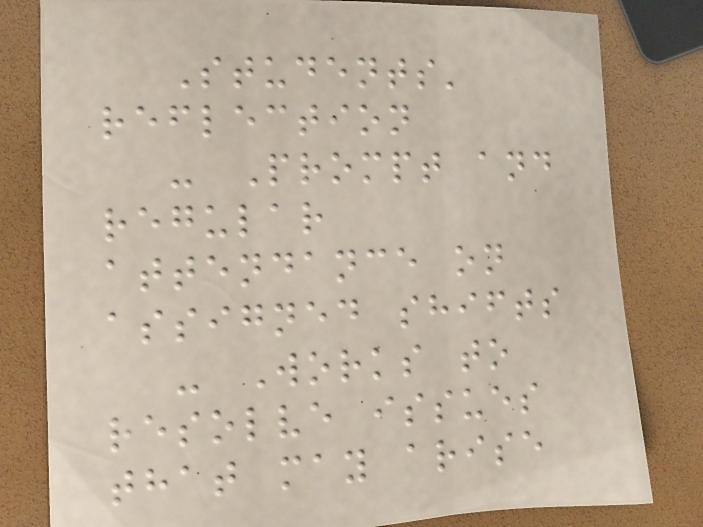Students'
reflection
- Prompt and
regular
attendance on
assigned shifts
- Works to
resolve issues
that may arise
